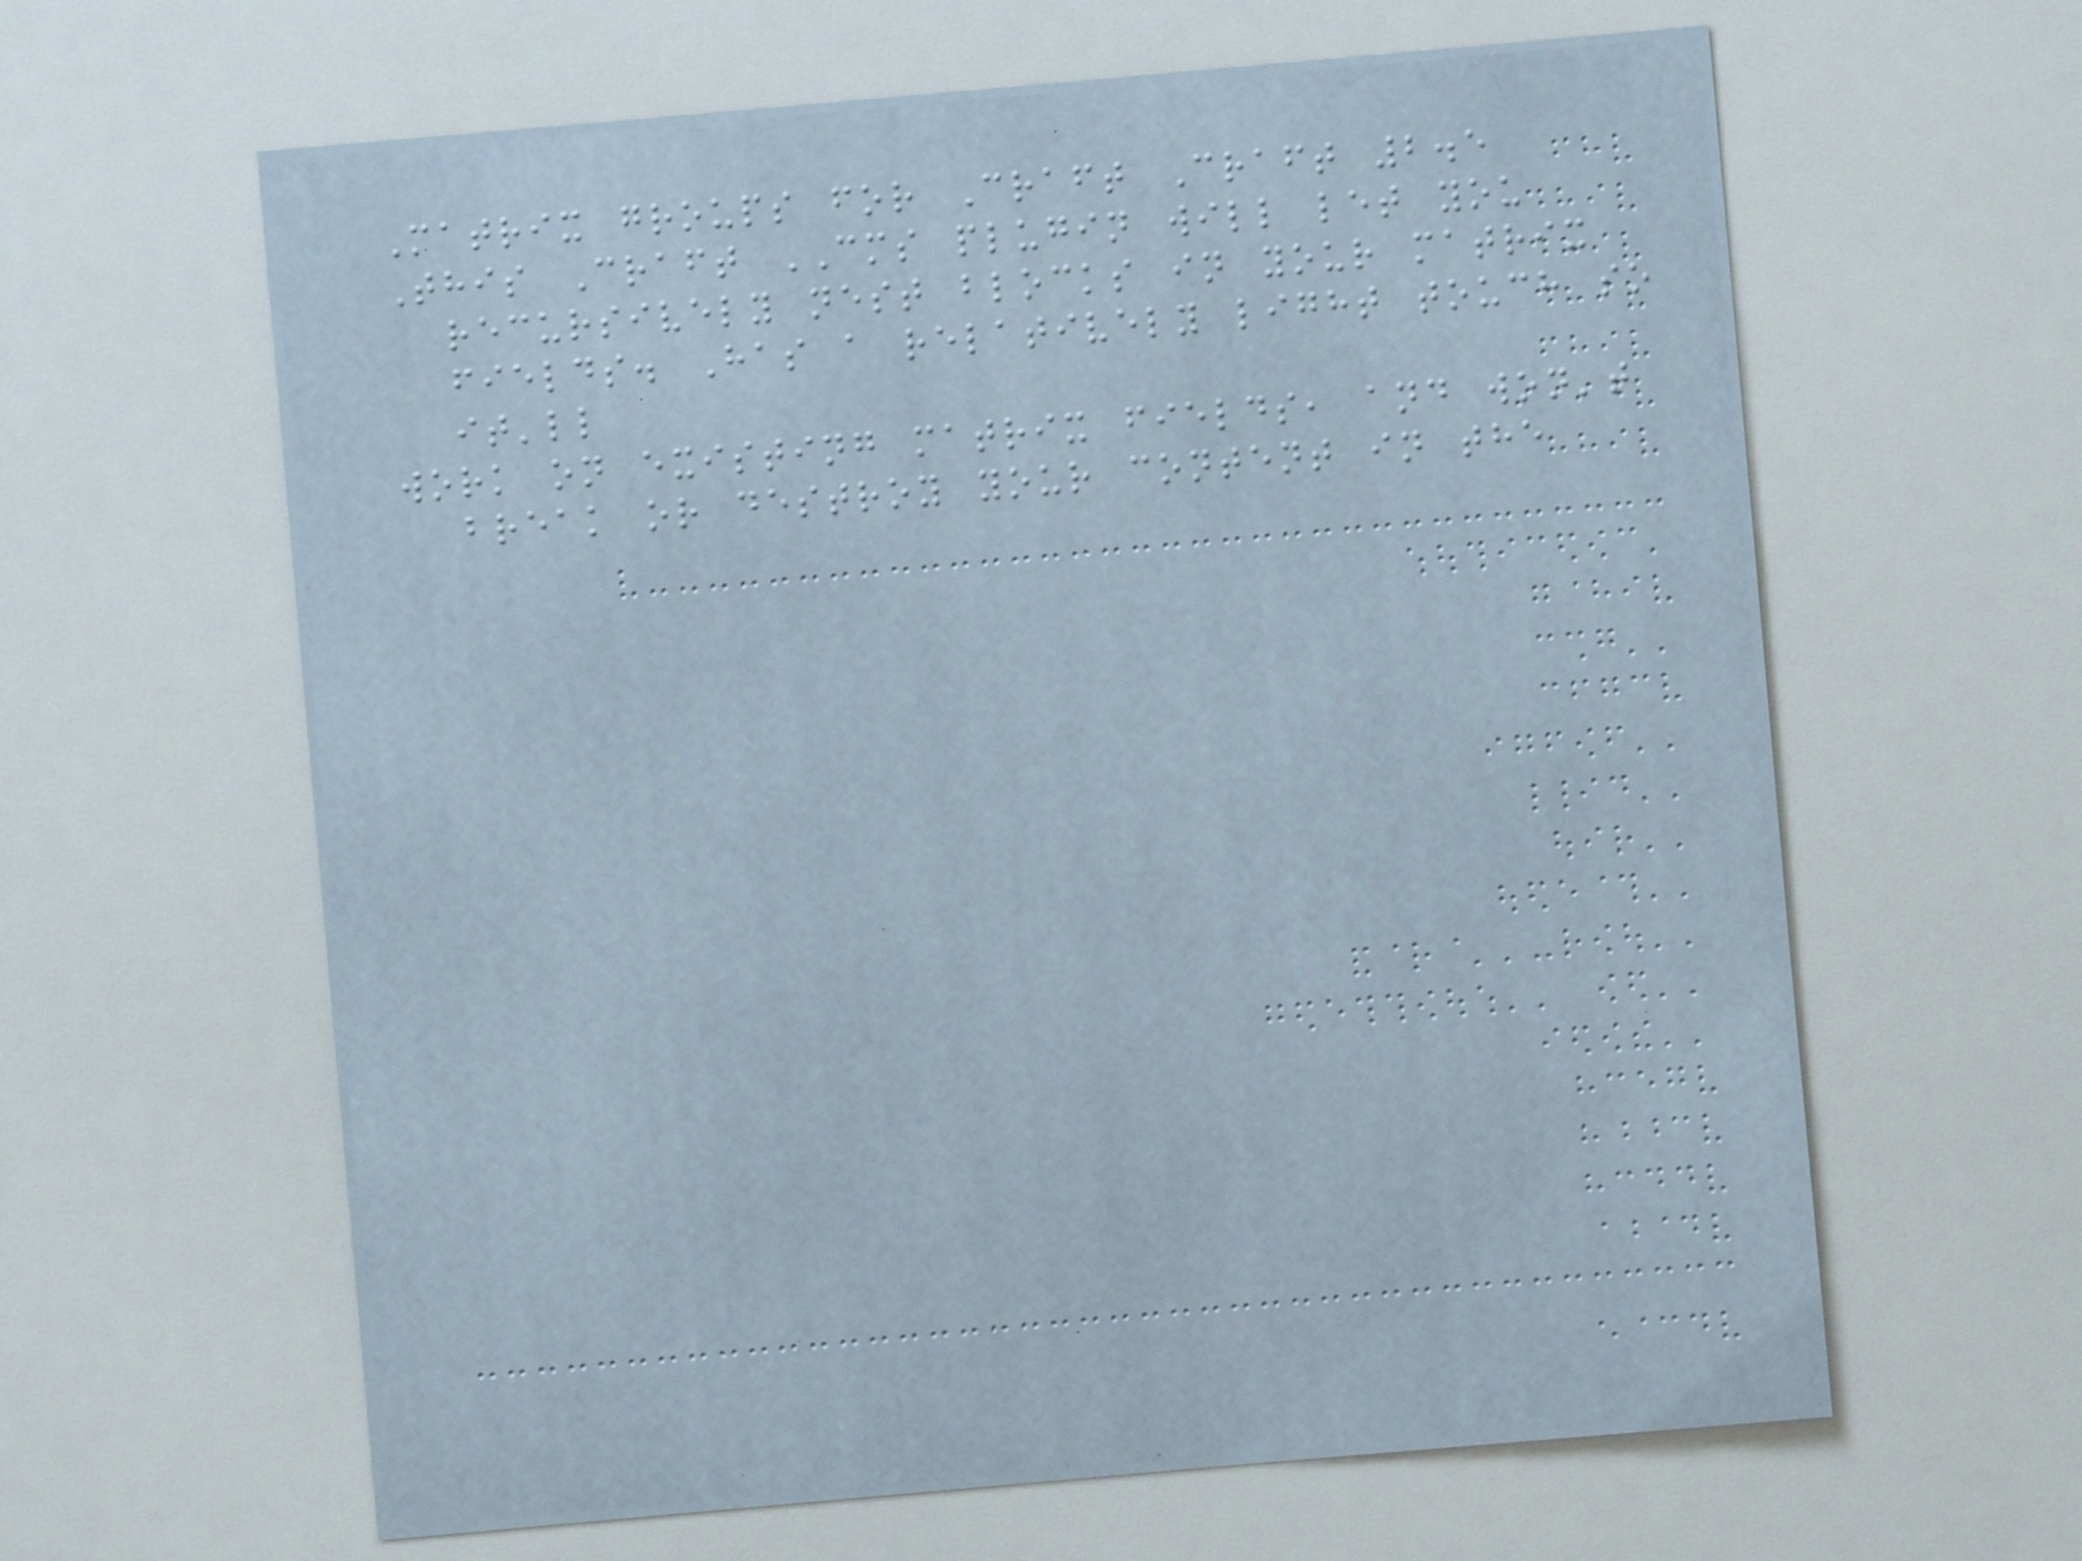Matrix groups for Craft Craft 2.5
This Craft CMS plugin will let you
recursively nest blocks in your matrix
fields. Has a relatively light touch so
it'll
work on existing matrix fields, and won't
break or destroy your content in the
